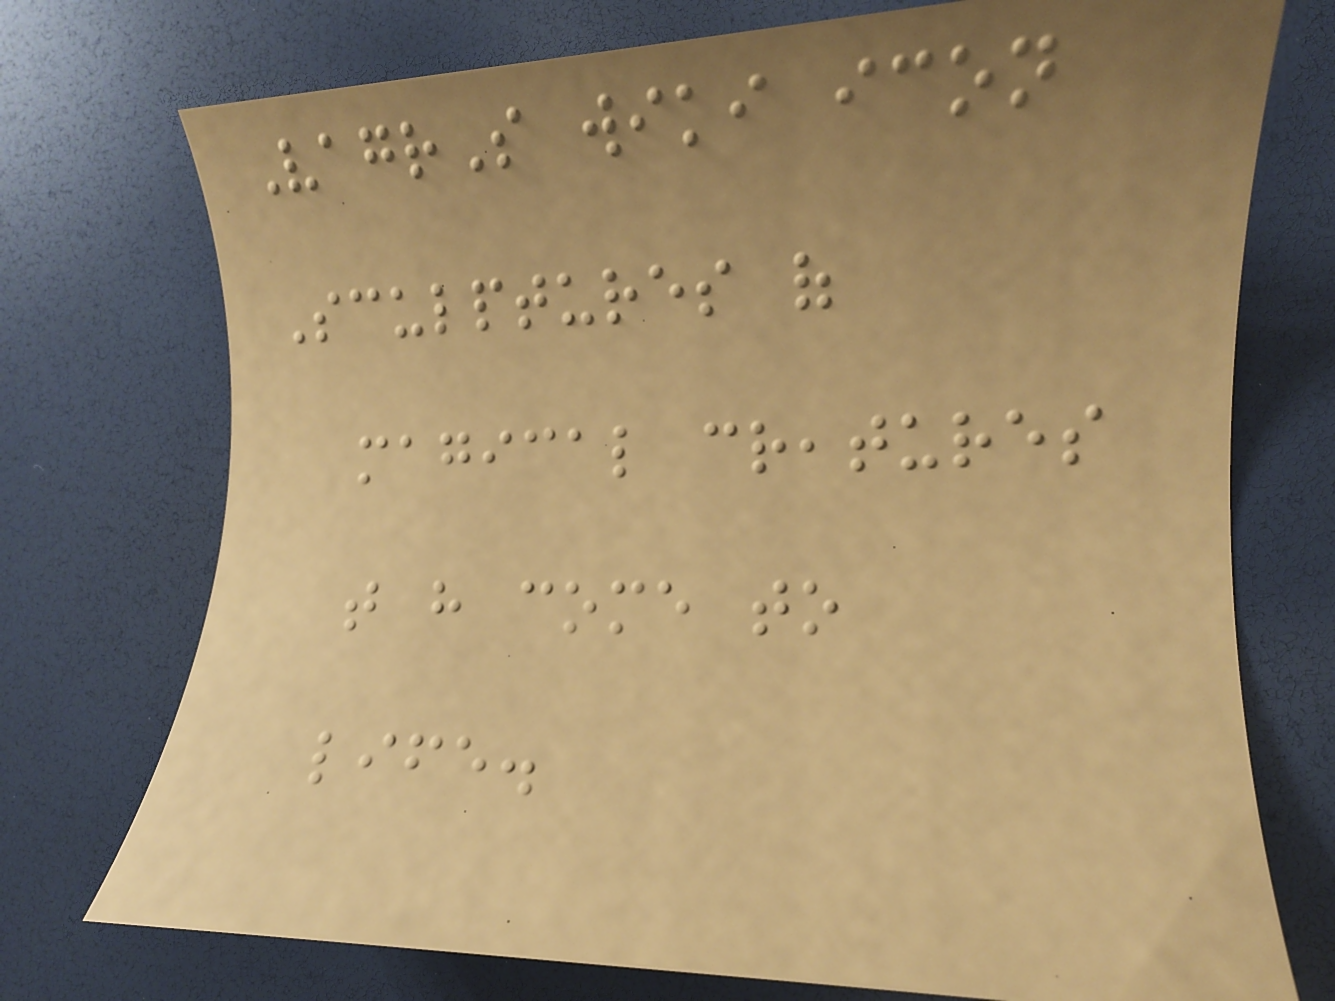VagrS wiki icon
Sculptures of
magical creatures
that have come to
life.
